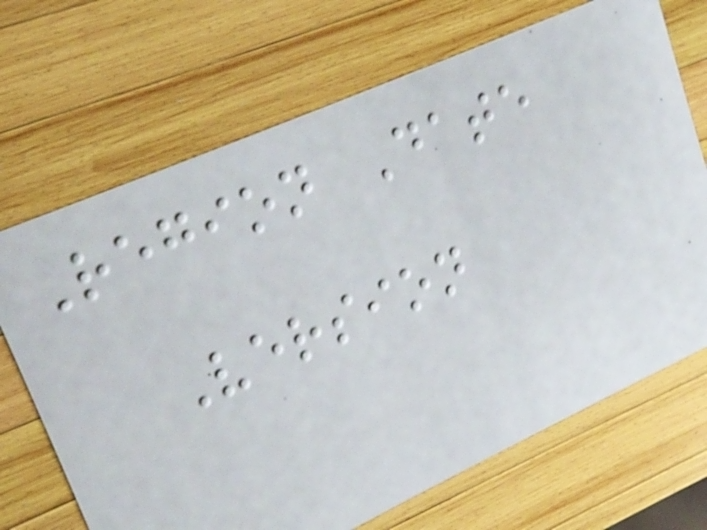Region Date
Version
